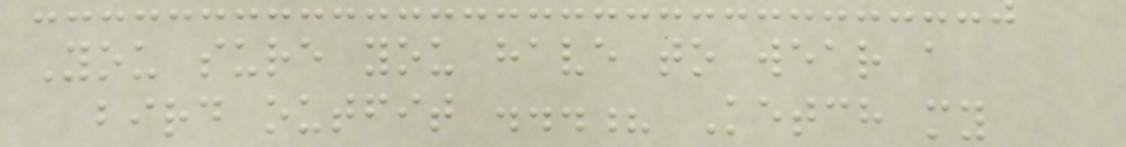You sure you have to wear a
bird outfit ...? Ketch my
